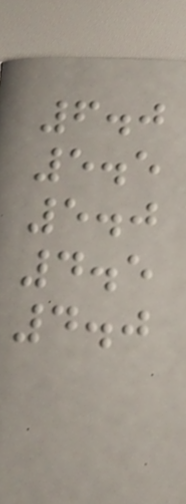6.0
5.5
5.0
4.5
4.0
